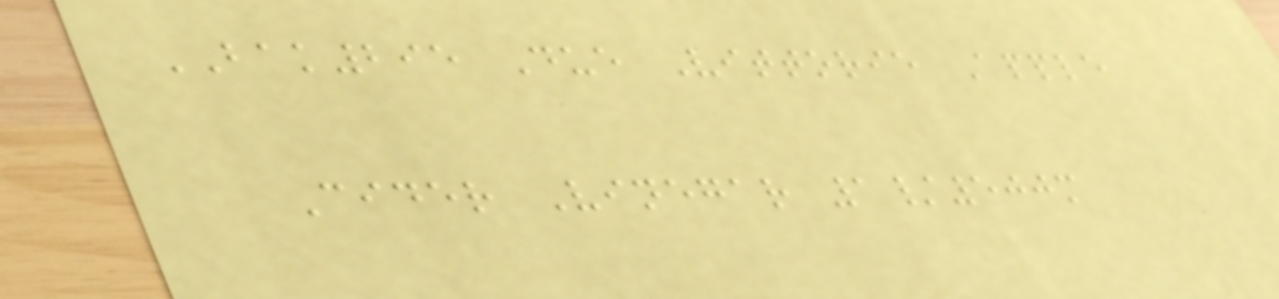BAK295 Due Vittorie Apple
Cider Vinegar 1/500m
